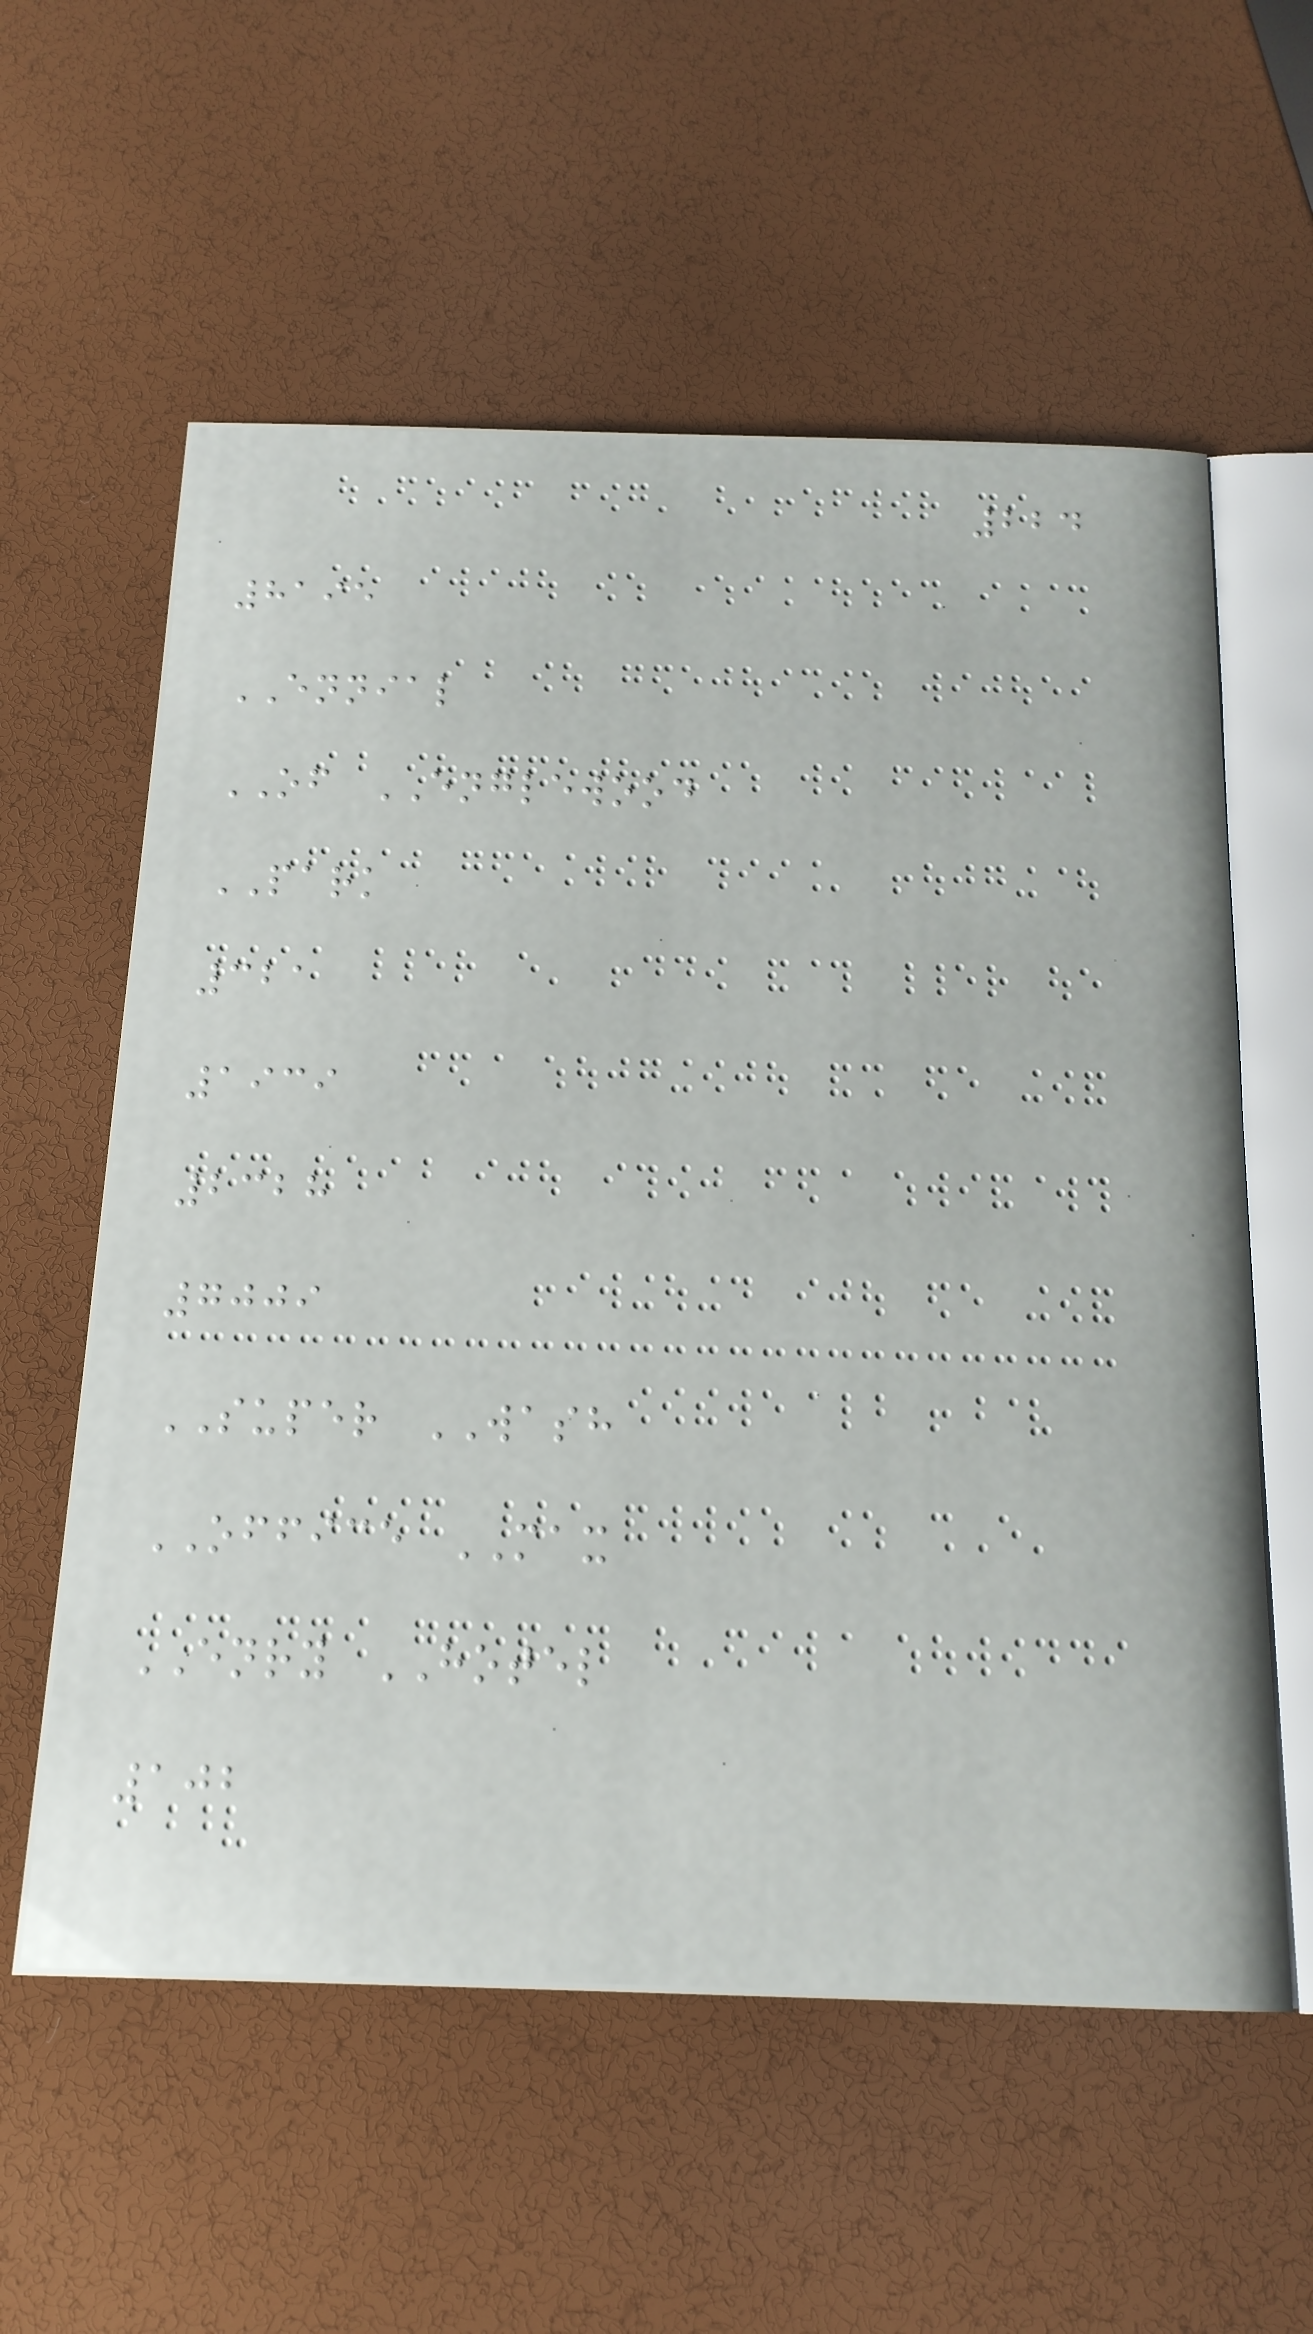224
8195
ENNIAL
OF ENGLEWOOD
PARK
321
1939
2328
7009
SUPER WASH
OFFICE MAX
ENRY HOTEL
102
